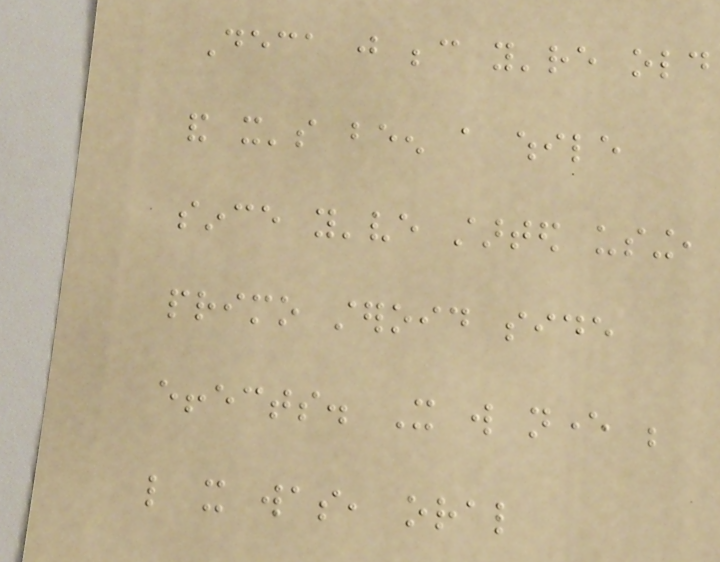Deca just because you're old
and it's been a while
since you've started using,
primo steroid side
effects. It will never be
like it was, oral
